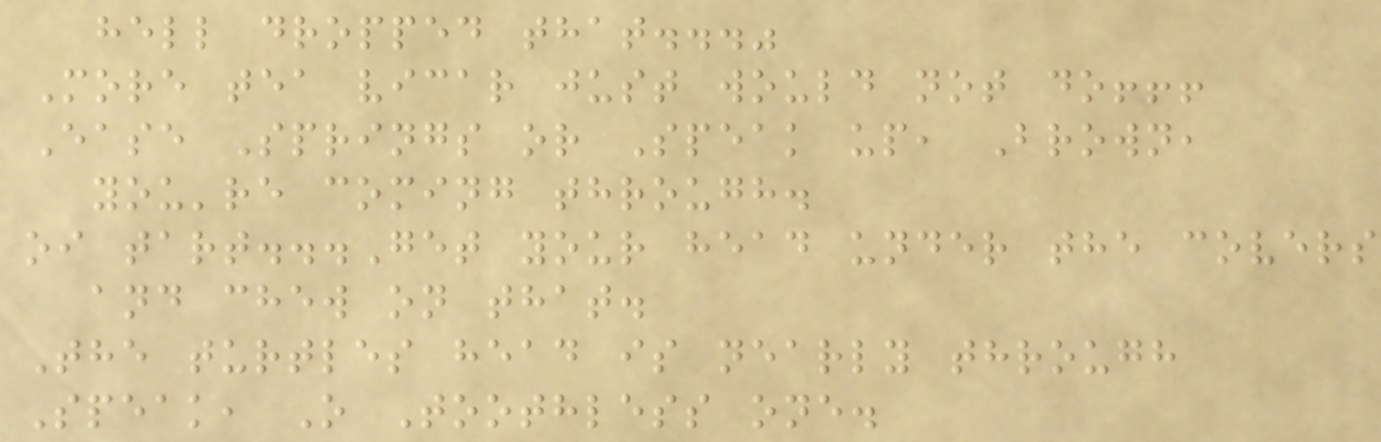hell dropped that..."
More tea vicar just would not do!!!
Ease Springs or Speak up, Brown,
you're coming through.
oi tart...Get your head under the covers
and chew on that.
The turtles head is nearly through
Speak, O Toothless one.
